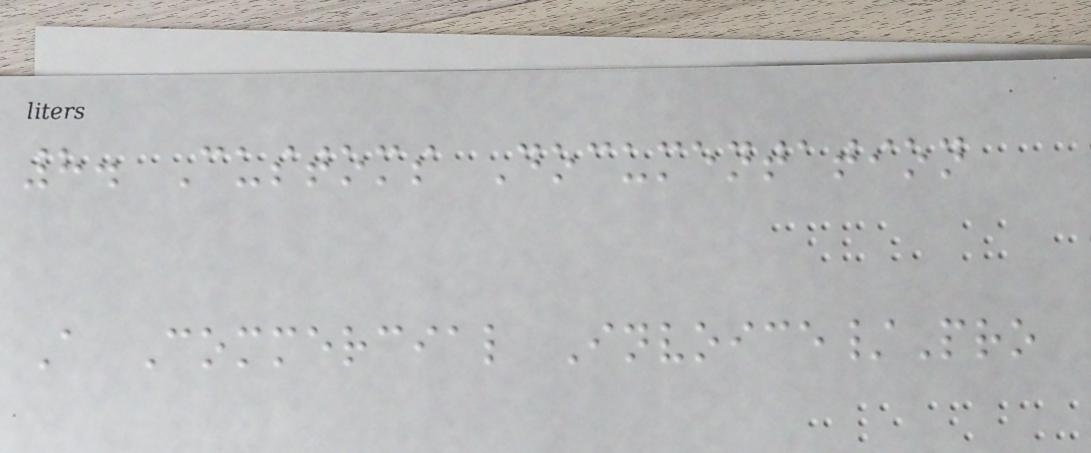8. Customs Documentation
A Commercial Invoice/Pro
